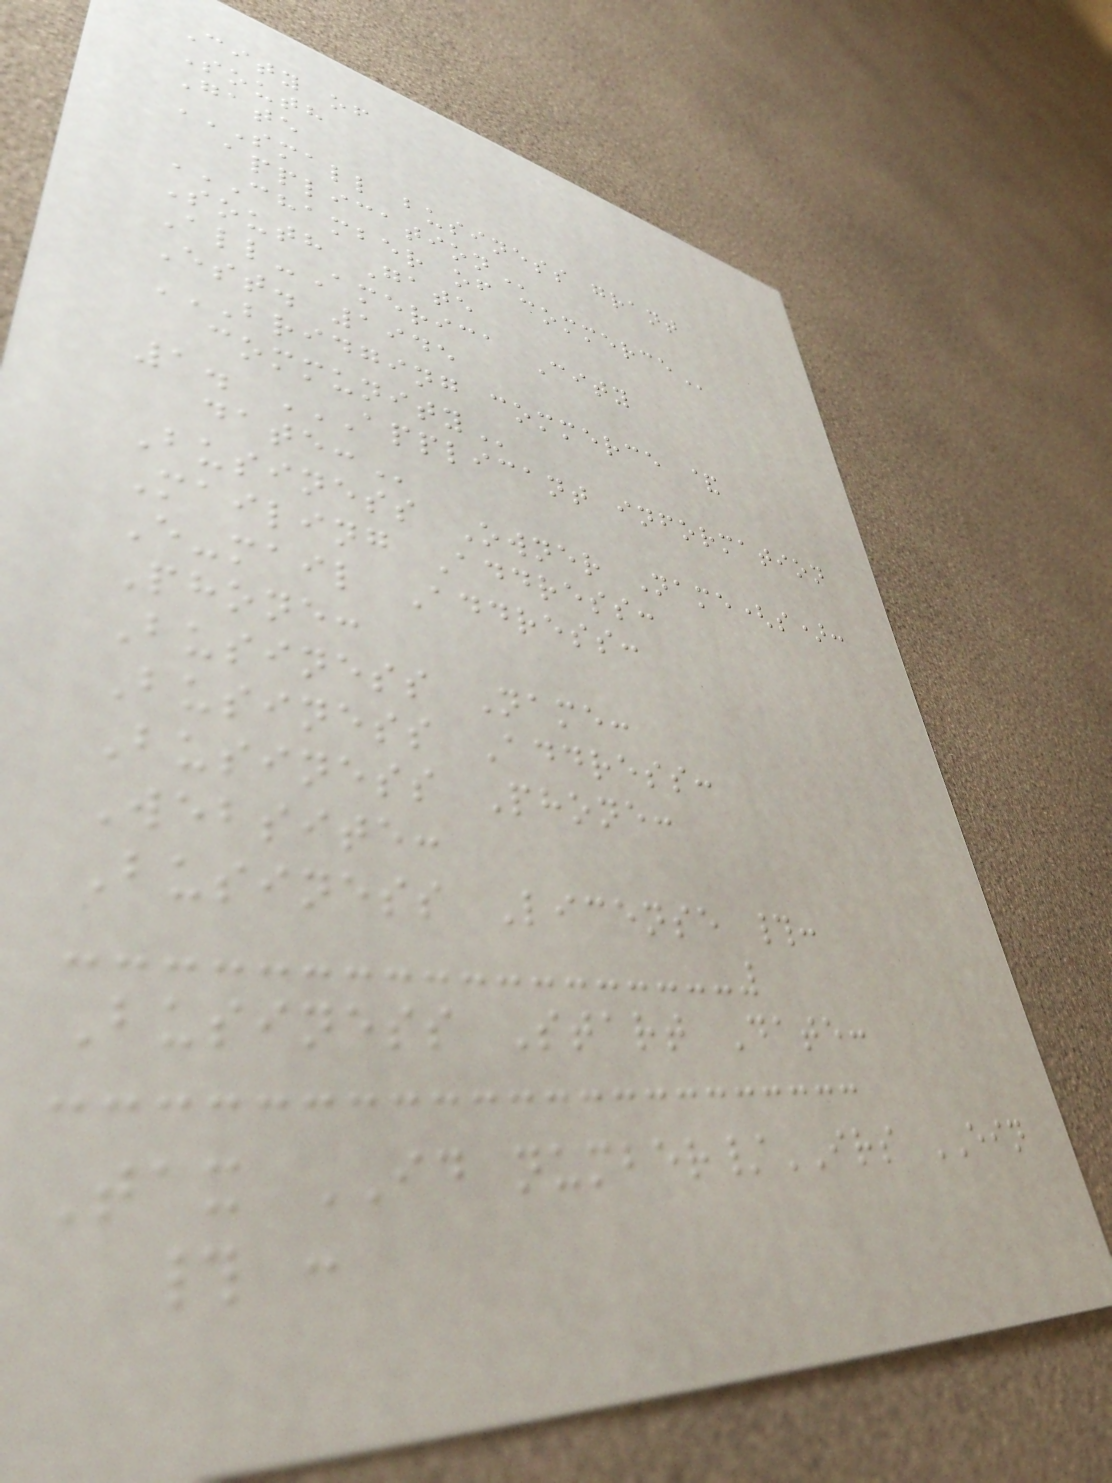City of
South
Gate
SMALL BUSINESS GRANT
APPLICATION
CHAMBER OF COMMERCE
South Gate
All-America City
Est. 1945
BRIDGING COMMERCE &
COMMUNITY
1. APPLICANT INFORMATION
DATE:
Business Owner Name(s):
Mailing Address:
E-mail Address:
Phone:
Business Name:
Business Address:
Business Phone:
Website:
Business License #:
Business Start Date:
Tax ID number/IRS EIN
# :
